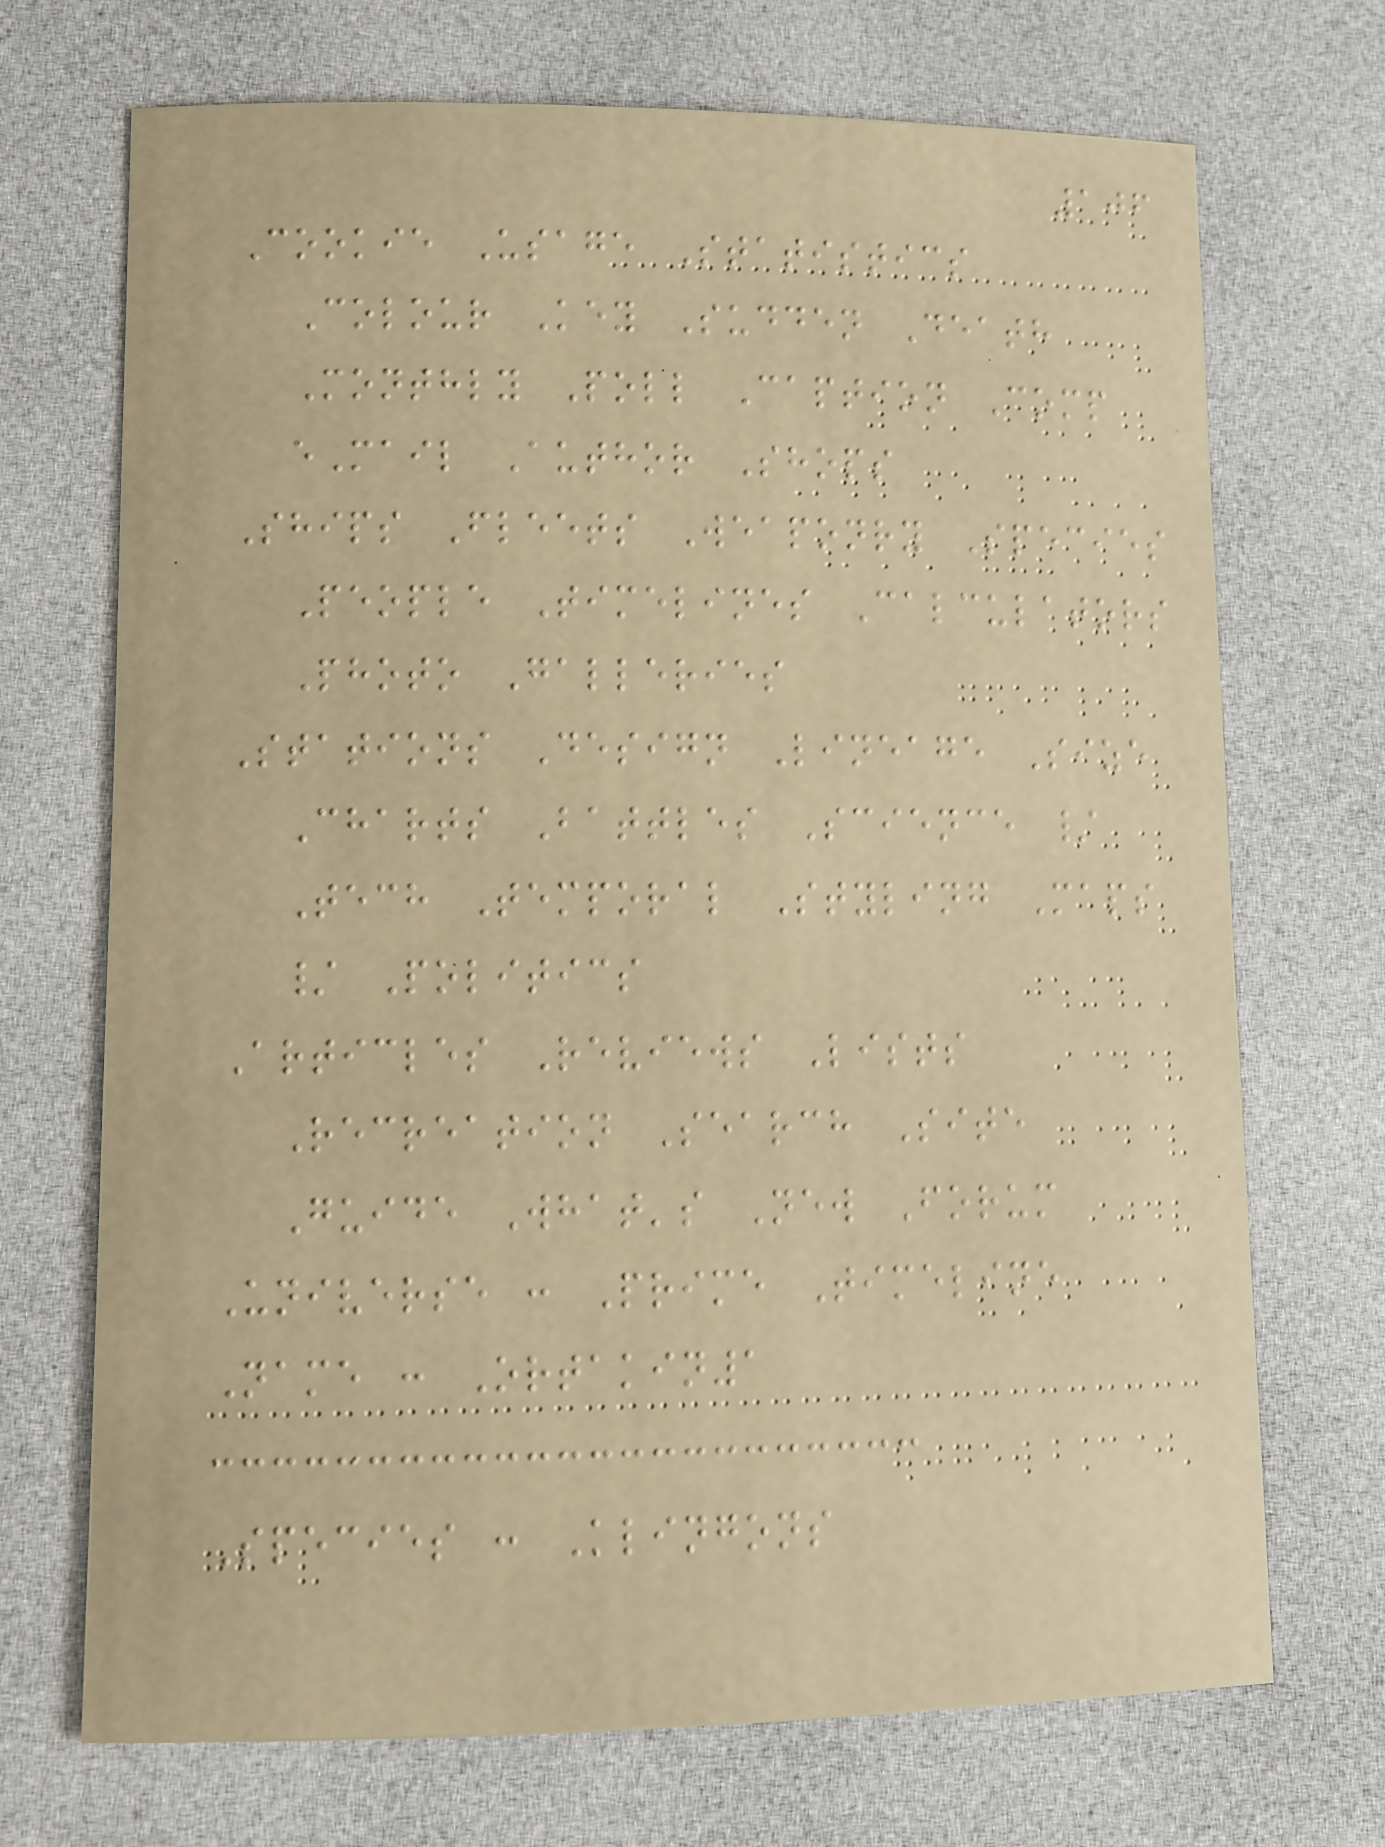106
Cookie Usage Statistics
Colour Key Sudden Death
Monthly Poll Caption Comp
eMail Author Shops
Ships Fleets Weaponry Species
People Timelines Calculators
Photo Galleries
Stations Design Lineage Size
Charts Battles Science /
Tech Temporal Styling Maps
/ Politics
Articles Reviews Lists
Recreation Search Site
Guide What's New Forum
Universe : Prime Timeline
Name : Ortakin1
Species : Klingons
